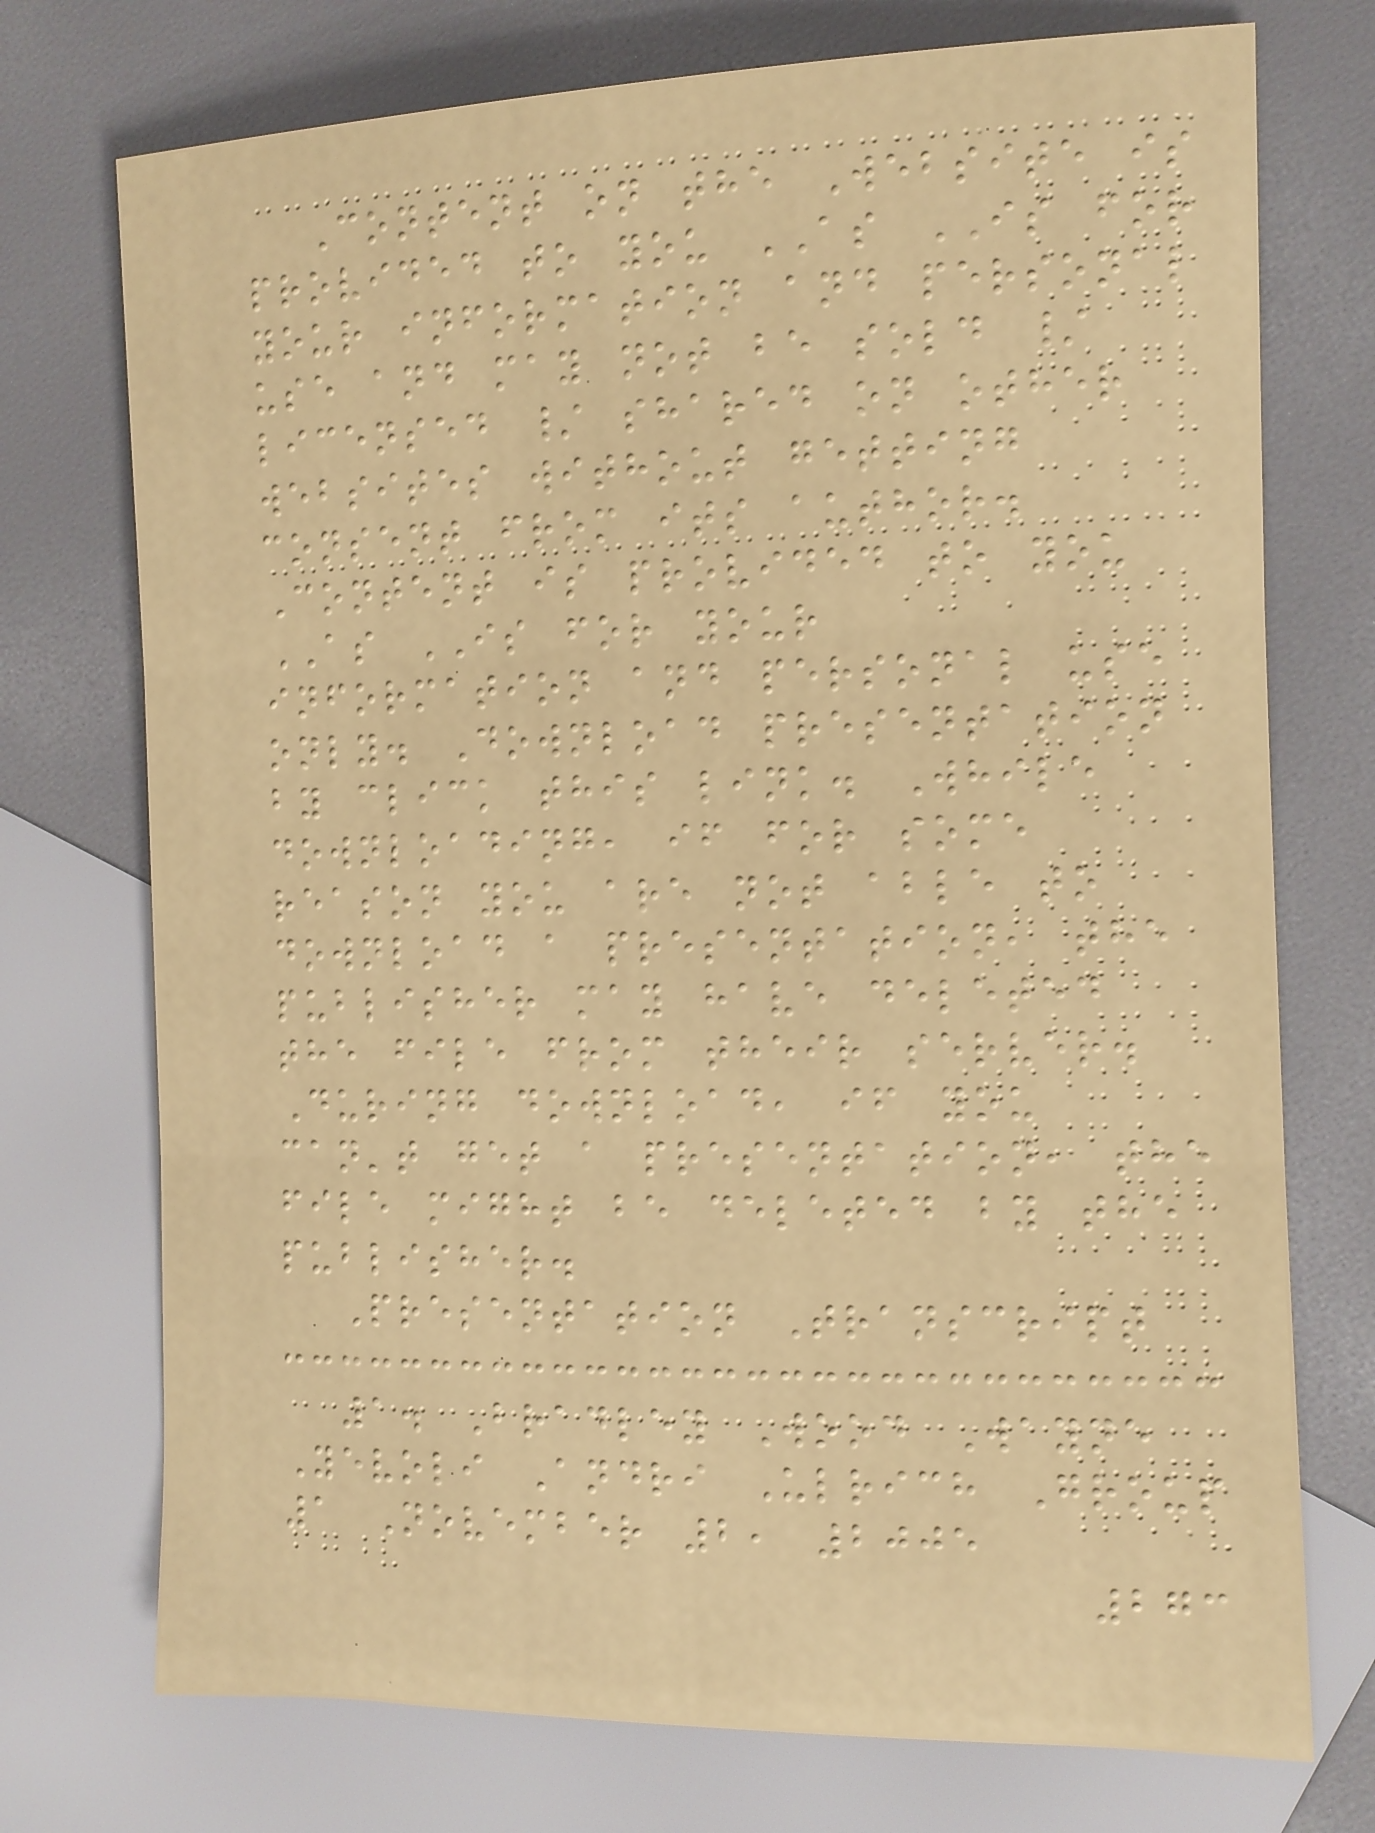Content on the Website is
provided to you AS IS for
your information and personal
use and may not be sold /
licensed / shared on other
websites without getting
consent from its author.
Content is provided to you
AS IS for your
information and personal use
only. Download presentation
by click this link. While
downloading, if for some
reason you are not able to
download a presentation, the
publisher may have deleted
the file from their server.
During download, if you
can't get a presentation, the
file might be deleted by the
publisher.
Presentation Transcript
1. Bradley Wood Wayne
Yevoli Andri Ulrich Group
1 November 2, 2005
273
